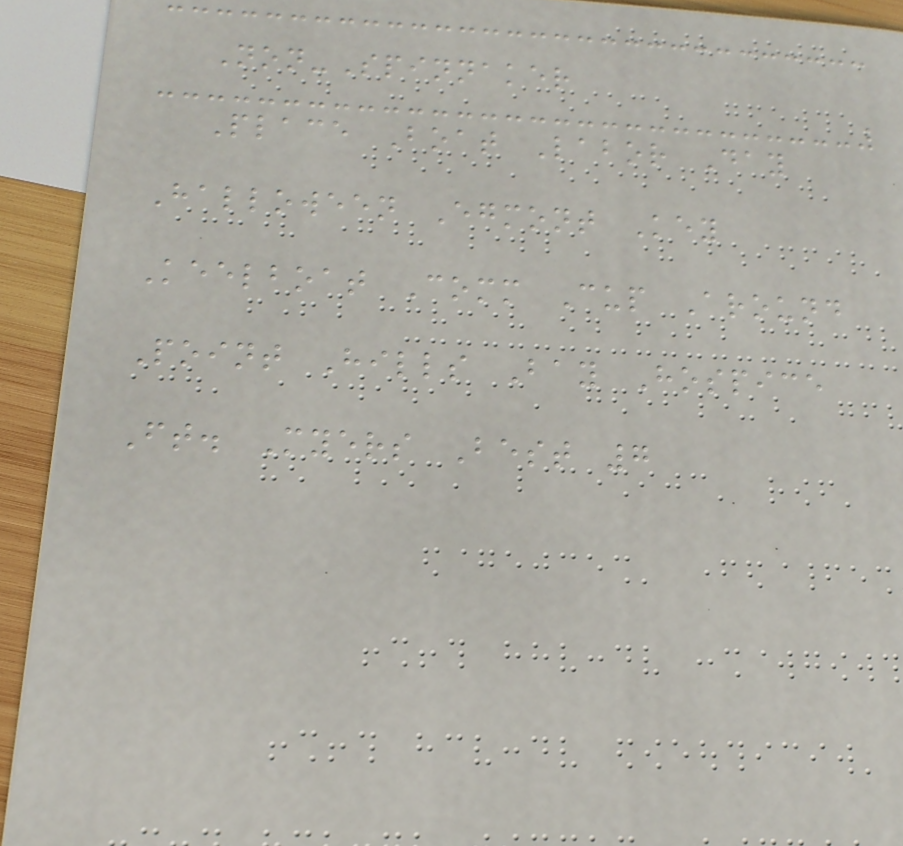Non-Spinnaker
Place Boat Labor Day
Halloween Egmont Key
Keelboat Comm Cup Around
Point Hills Bay Hospice
Ft. Myers Best 7
